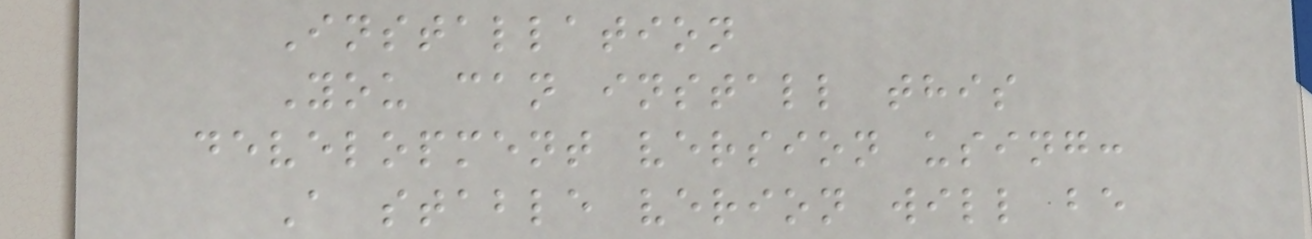Installation
You can install this
development version using:
A stable verion will be
